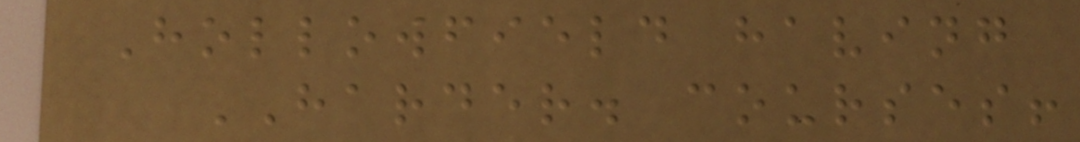Hollowfield having
HARDER. courses!
